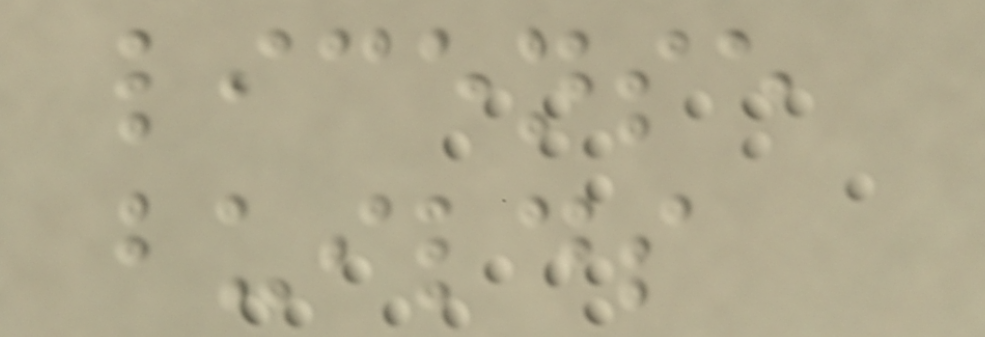license
builds
